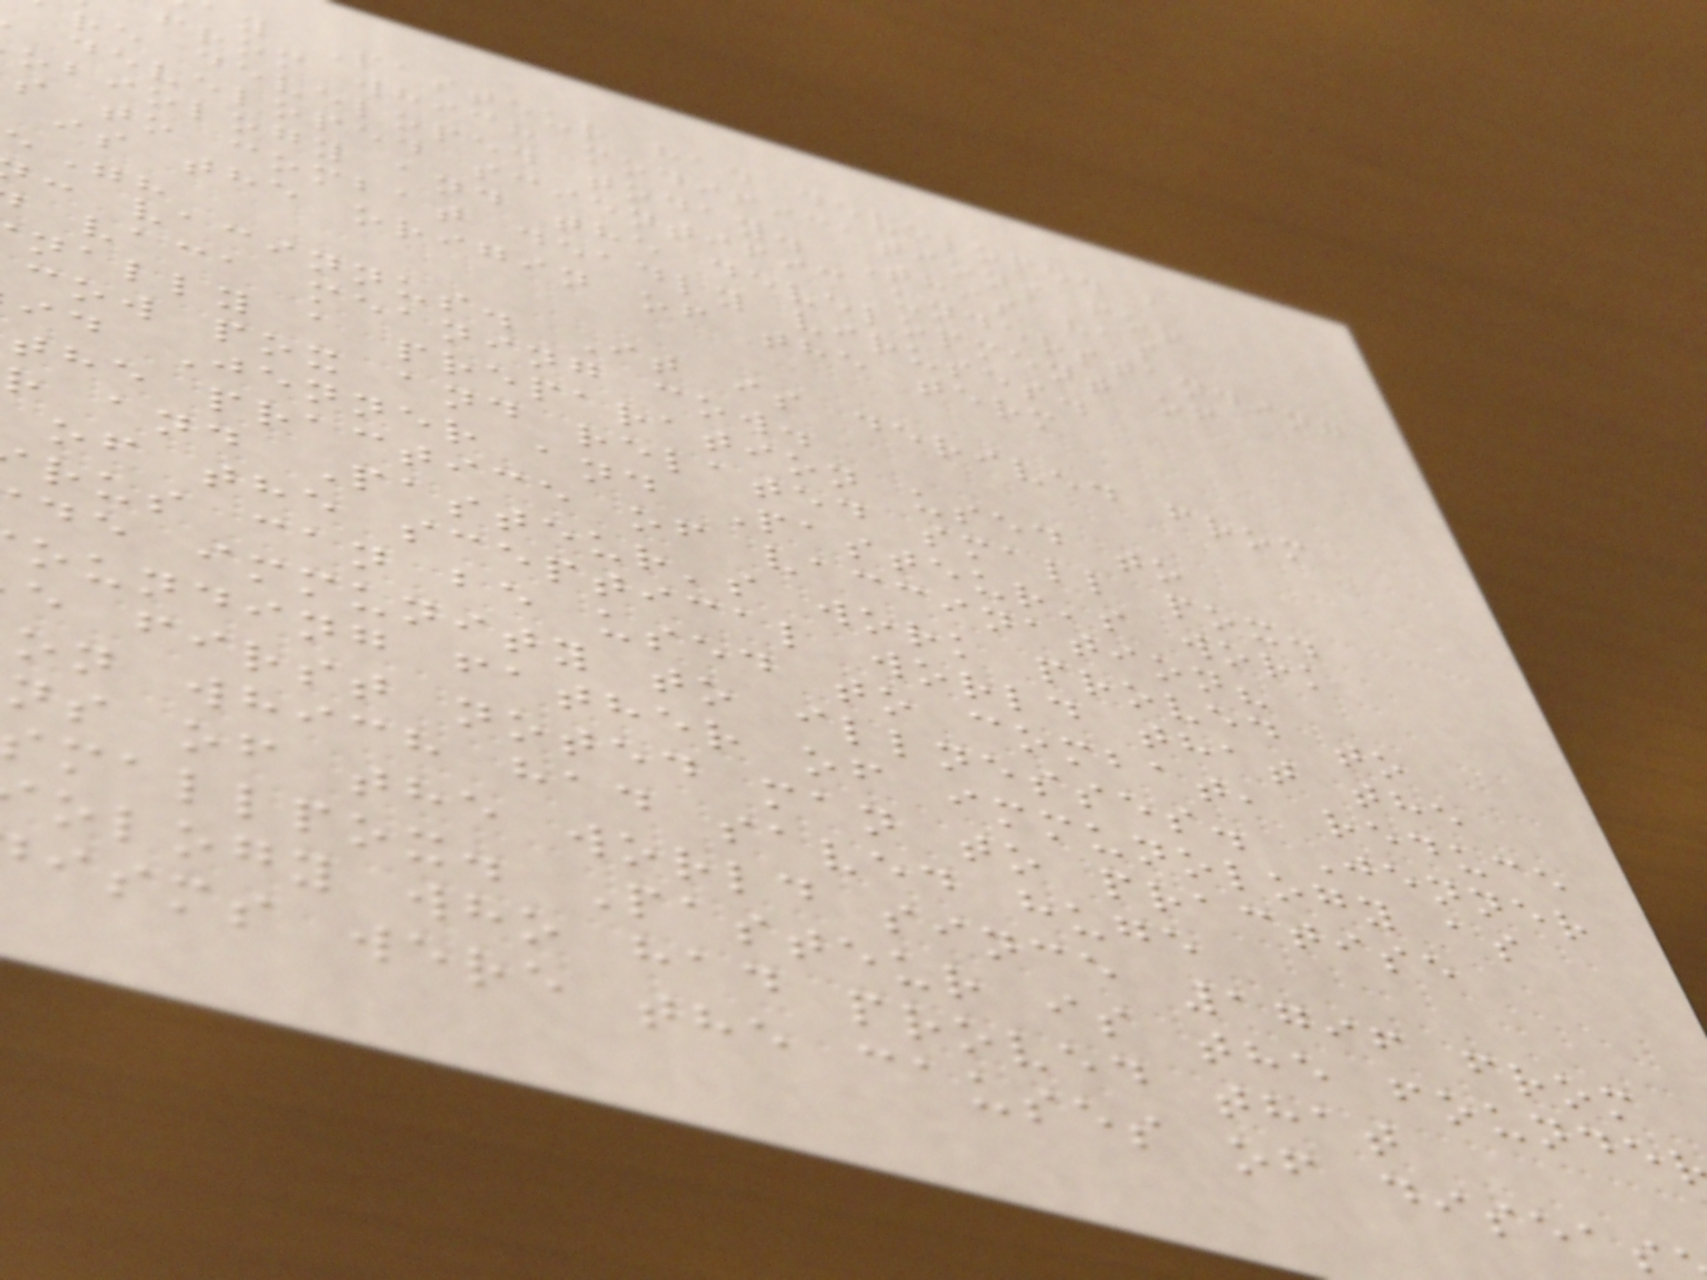y Pasteur had developed a
from which modifications for
re developed today. This has
developed scientific understanding
obiology and the development of
s to combat deadly viruses.
is the origin of the term
e"?
: vacinnus. It is derived from
vaca meaning cow.
nally a preparation used to
cow pox and related small pox.
id Jenner and Pasteur's work
the practice of vaccination?
r and Pasteur's work proved to
of the sceptical world that the
rus can be used to combat, reduce
de immunity to illnesses. Jenner
ounding father of immunology as
e first noted man to practise
on which had saved huge
ns of the world since 1796 from
mallpox. Pasteur is the founde
ology who had proved that
isms were the causes of diseas
